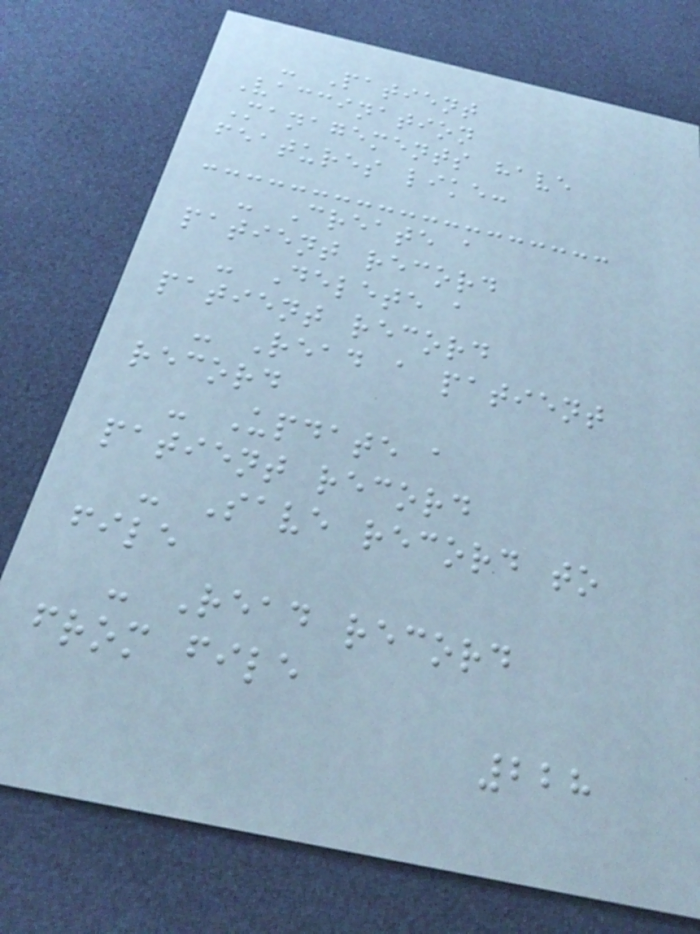- Patient
Vaccination
Managements have
features like:
- Create a
patient record
- Delete a
patient record
- Read a patient
record
- Update a
patient record
- Save record to
file
- Read record
from file
228
